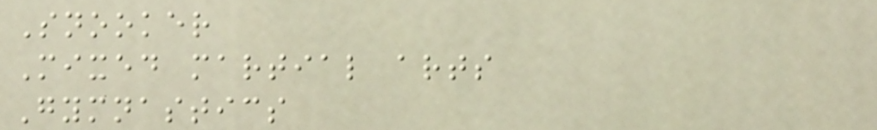Snooker
Mixed martial arts
Gymnastics
